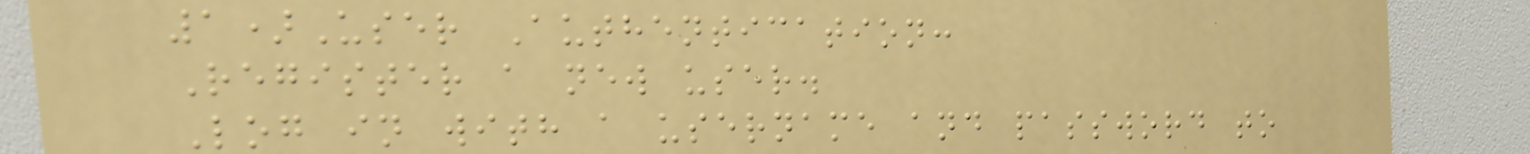1)User Authentication:
Register a new user.
Log in with a username and password to
